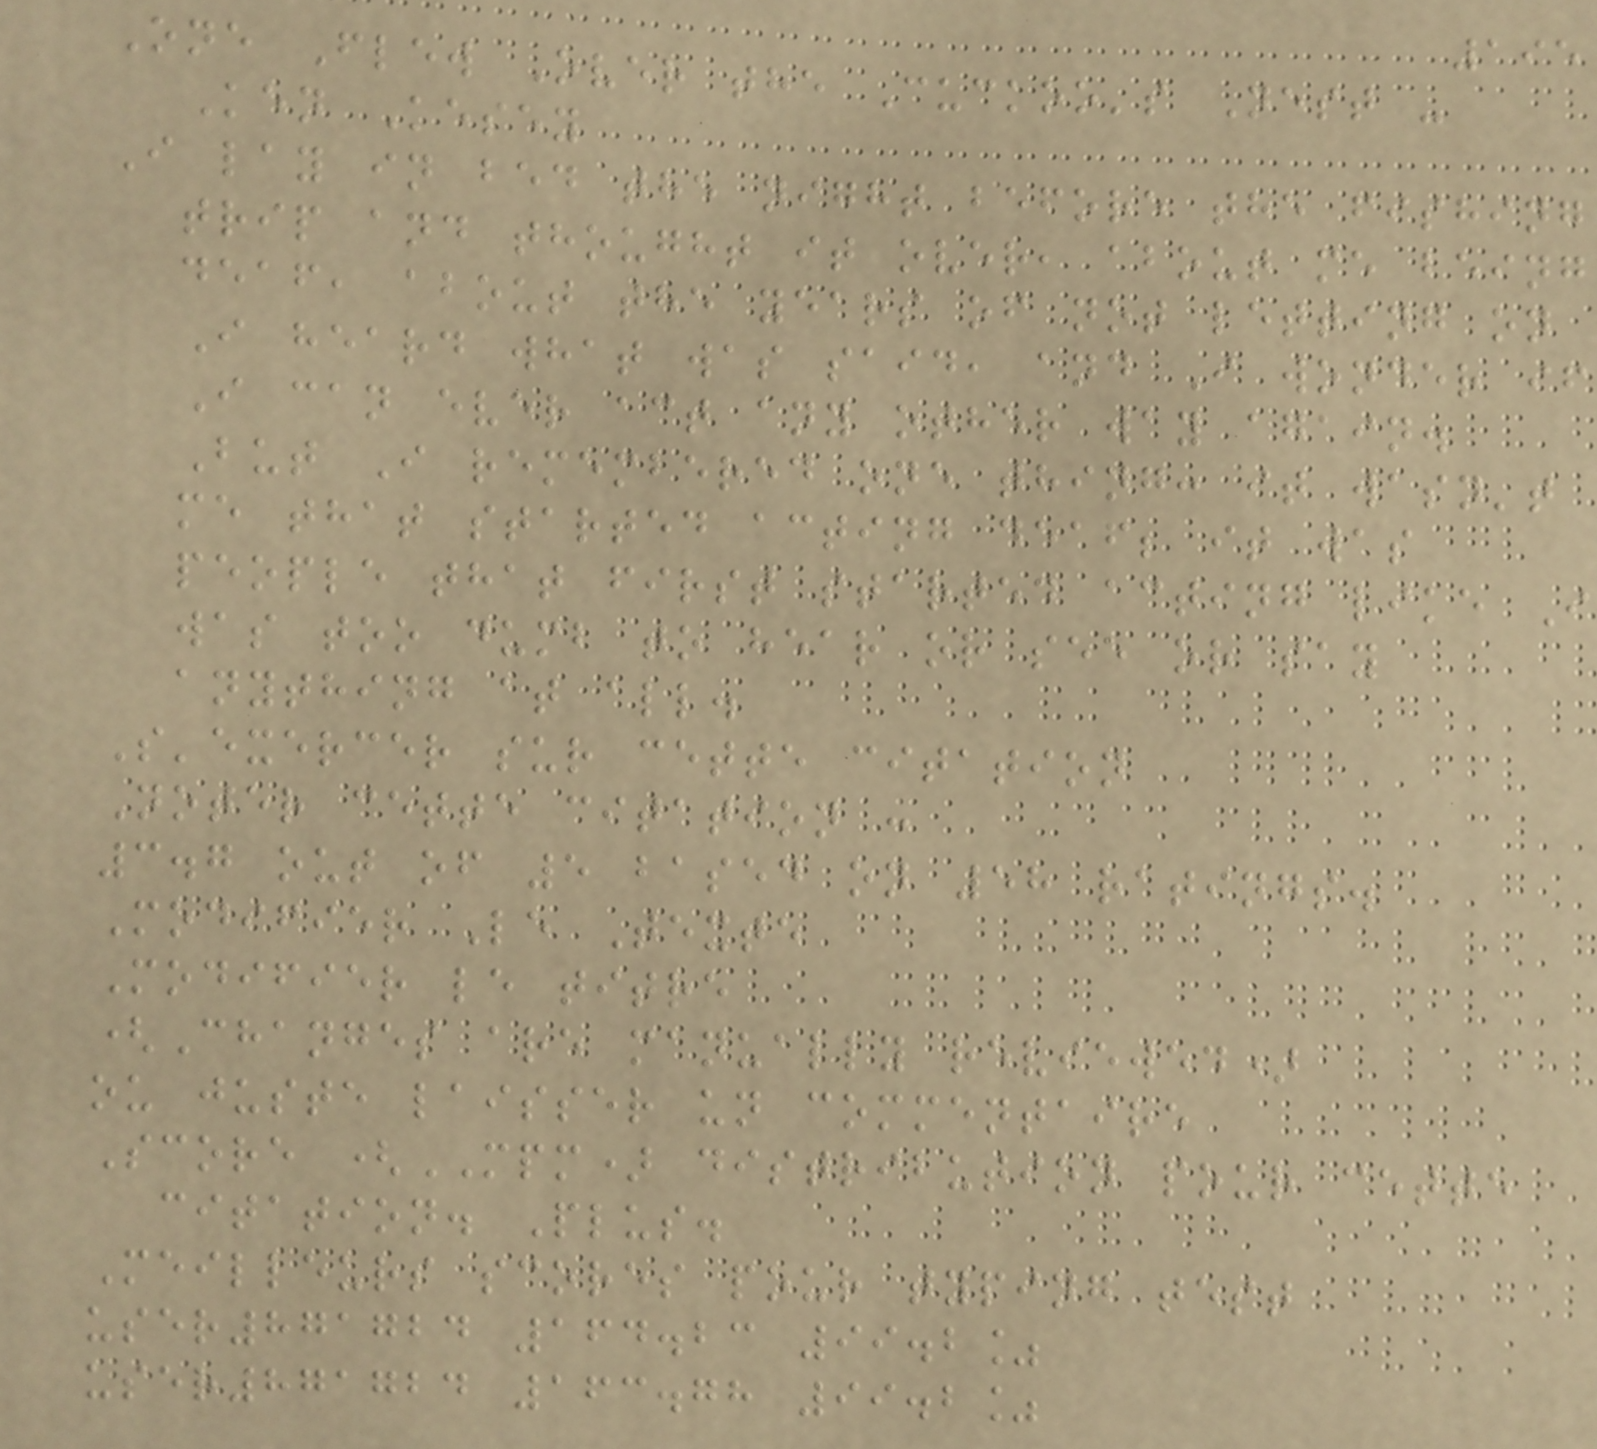195
One Flew Over the Cuckoo's Nest -
Ken Kesey
I lay in bed the night before the fishing
trip and thought it over, about me being
deaf, about the years of not letting on
I heard what was said, and I wonder if
I can ever act any other way again.
But I remembered one thing: it wasn't
me that started acting deaf; it was
people that first started acting like I
was too dumb to hear or see or say
anything at all.
S'exercer sur cette citation
Noter cette citation :
3.7 out of 5 based on 58 ratings.
Modifier Le Texte
Modifier le titre
(Changes are manually reviewed)
ou juste laisser un commentaire
Score (MPM) distribution pour cette
citation. Plus.
Meilleurs scores pour typing test
user871724 164.23 99.2%
user871724 163.78 99.2%
